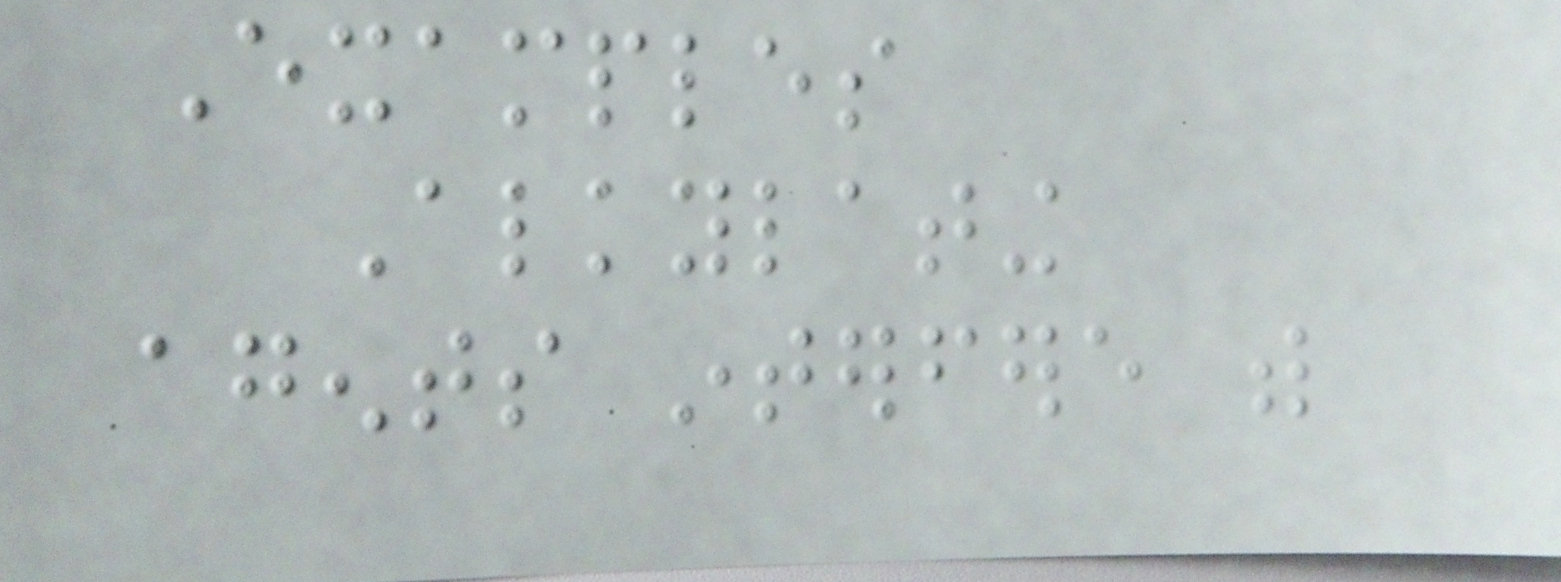Examples
Alkylating
agents interfere with
